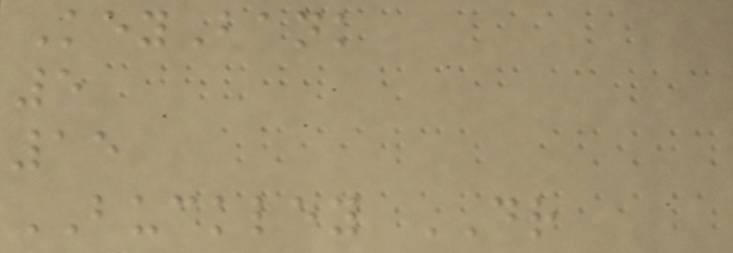KeyBank
5
15
BUCKLEY DR
